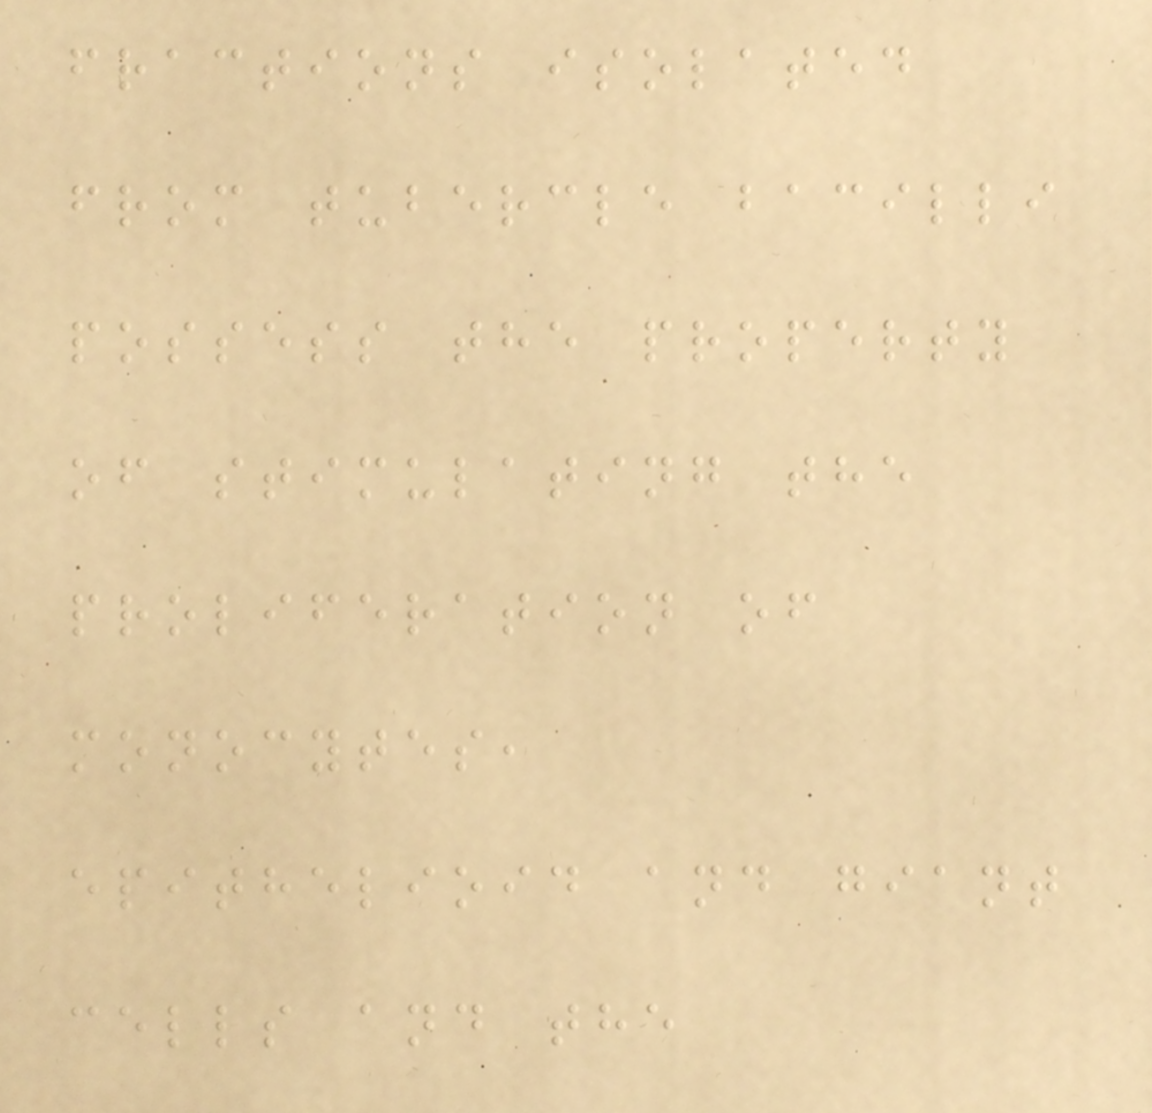fractions isolated
from tubercle bacilli
possess the property
of stimulating the
proliferation of
monocytes,
epithelioid and giant
cells and the
